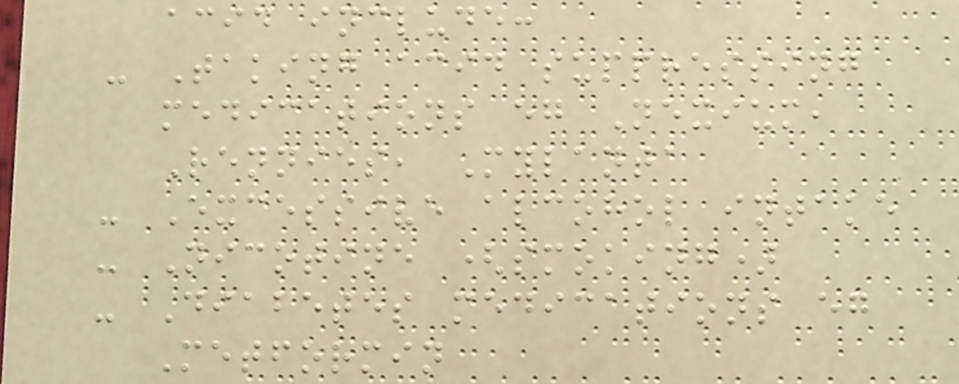acid include:
- Taking acid suppressing
medications eg Nexium,
Rennies, Mylanta
- Excessive alcohol intake
- Nicotine (smoking)
- Diabetes medications eg
Metformin
